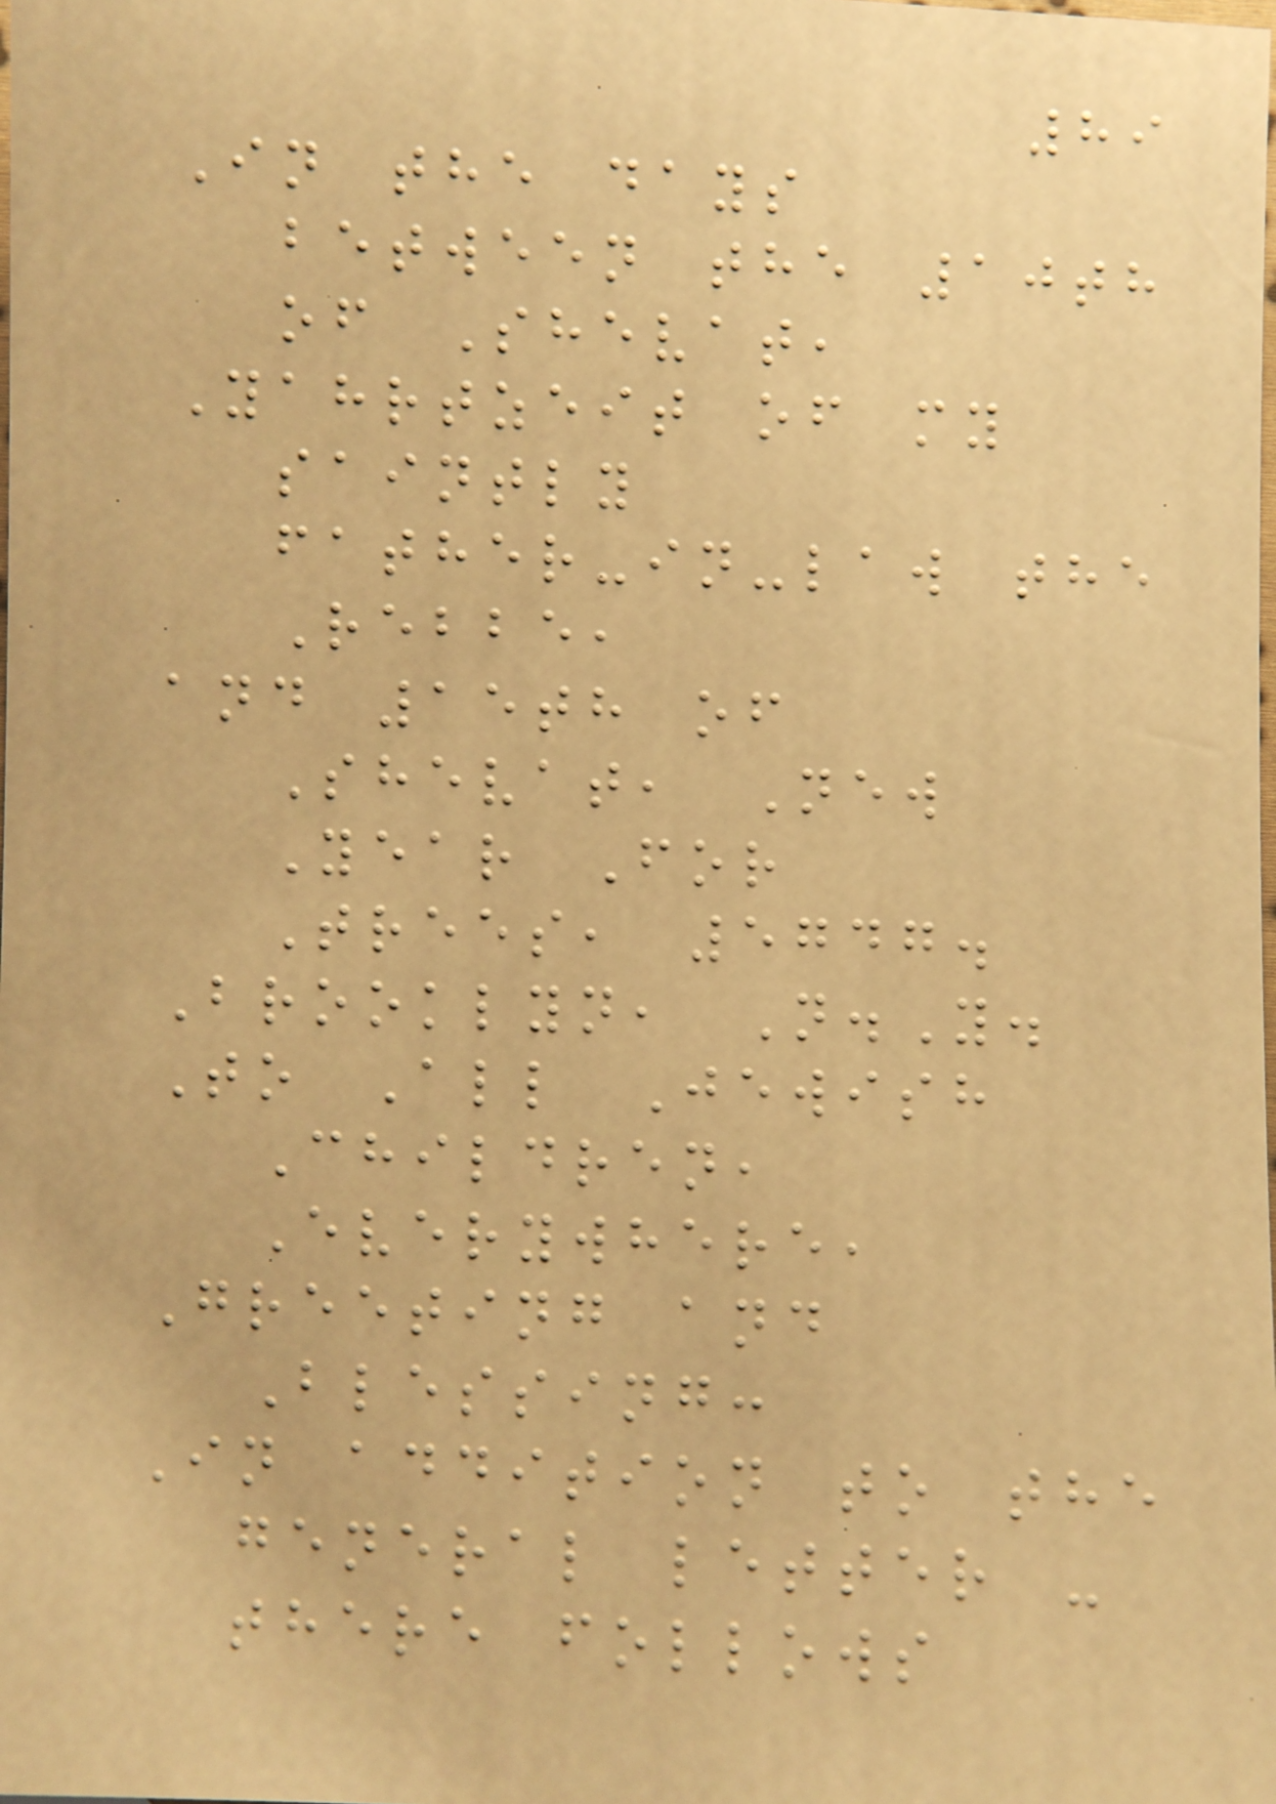89
In the days
between the 10th
of Shevat,
Yahrtzeit of my
saintly
father-in-law the
Rebbe,
and 15th of
Shevat, New
Year For
Trees, 5747.
Brooklyn, N.Y.
To All Jewish
Children,
Everywhere,
Greeting and
Blessing:
In addition to the
general letter -
there follows
